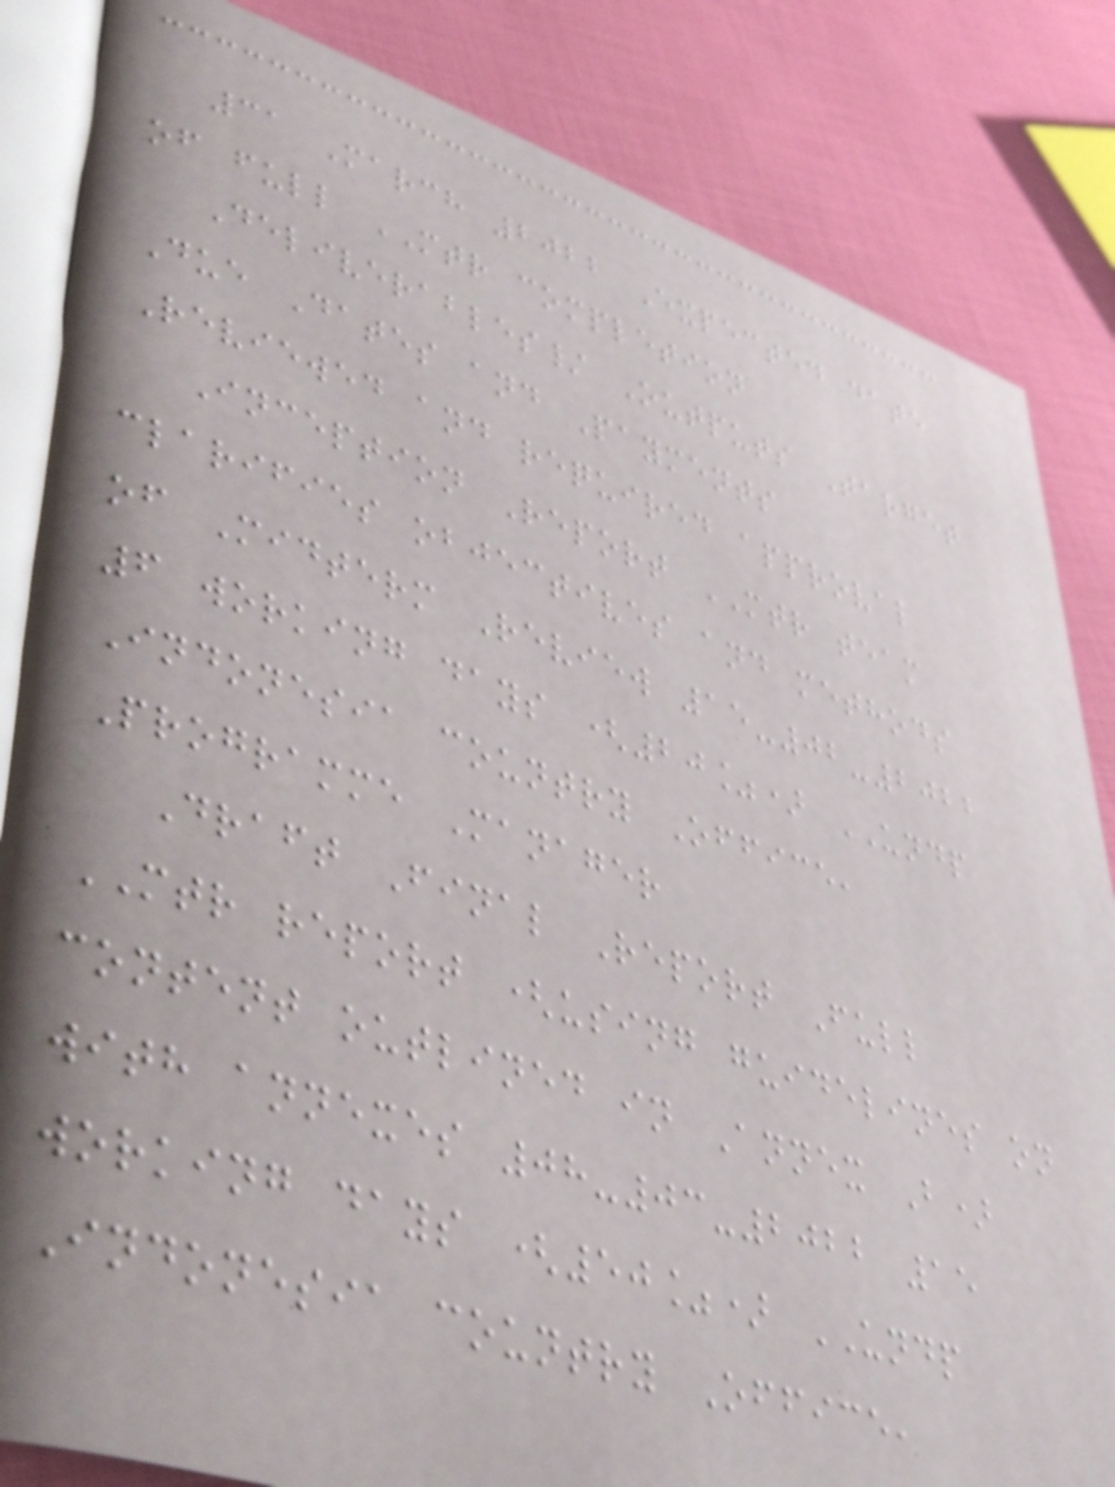31 March 2022 Expected date
of full MTR completion
Deliverables/ Outputs Target
Due Dates and Payments
Reviewed and required approval
Inception Report MTR team
clarifies objectives and methods
of Midterm Review 15-02-2022
6 working days (20%) UNDP
Indonesia country Office,
Programme Manager
Draft Final Report Full
MTR report (using guidelines on
content outlined in Annex B)
with annexes 08-03-2022 15
working days (50%) UNDP
Indonesia country Office,
